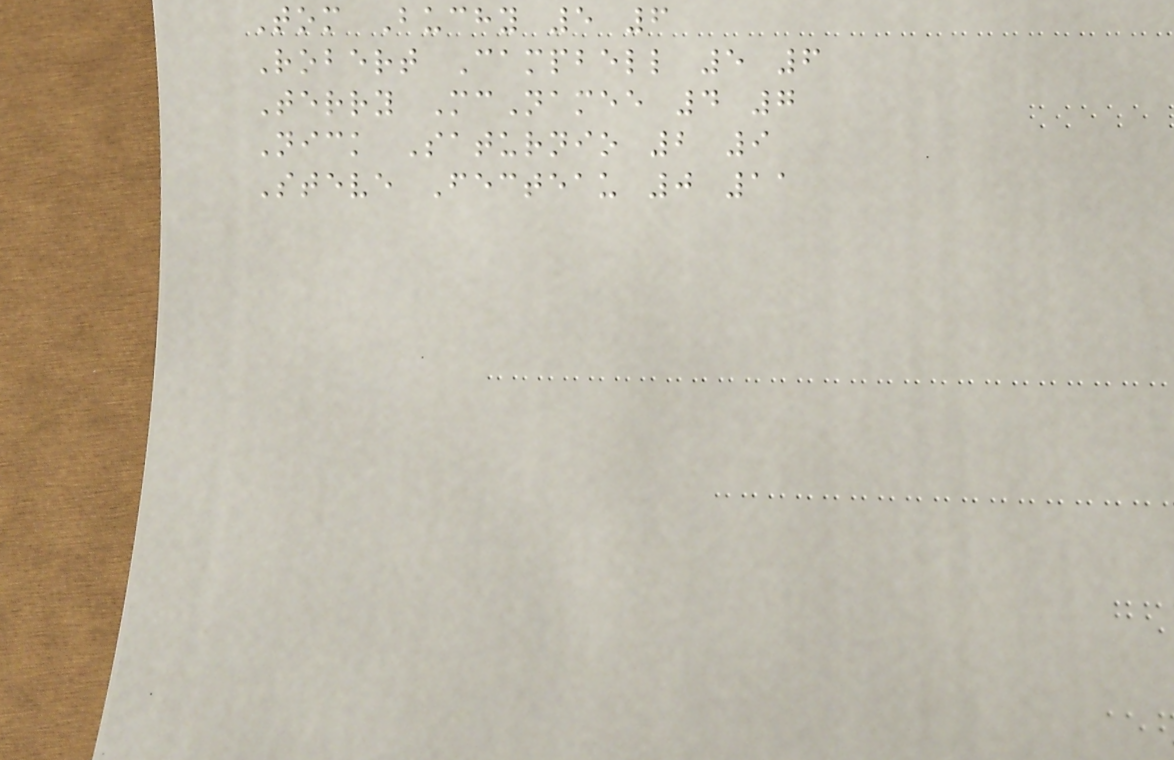Tom Buchy 5 6
Robert Campbell 5 6
Terry McNamee 4 7
Nick Saturnio 2 9
Steve Fecteau 0 11
